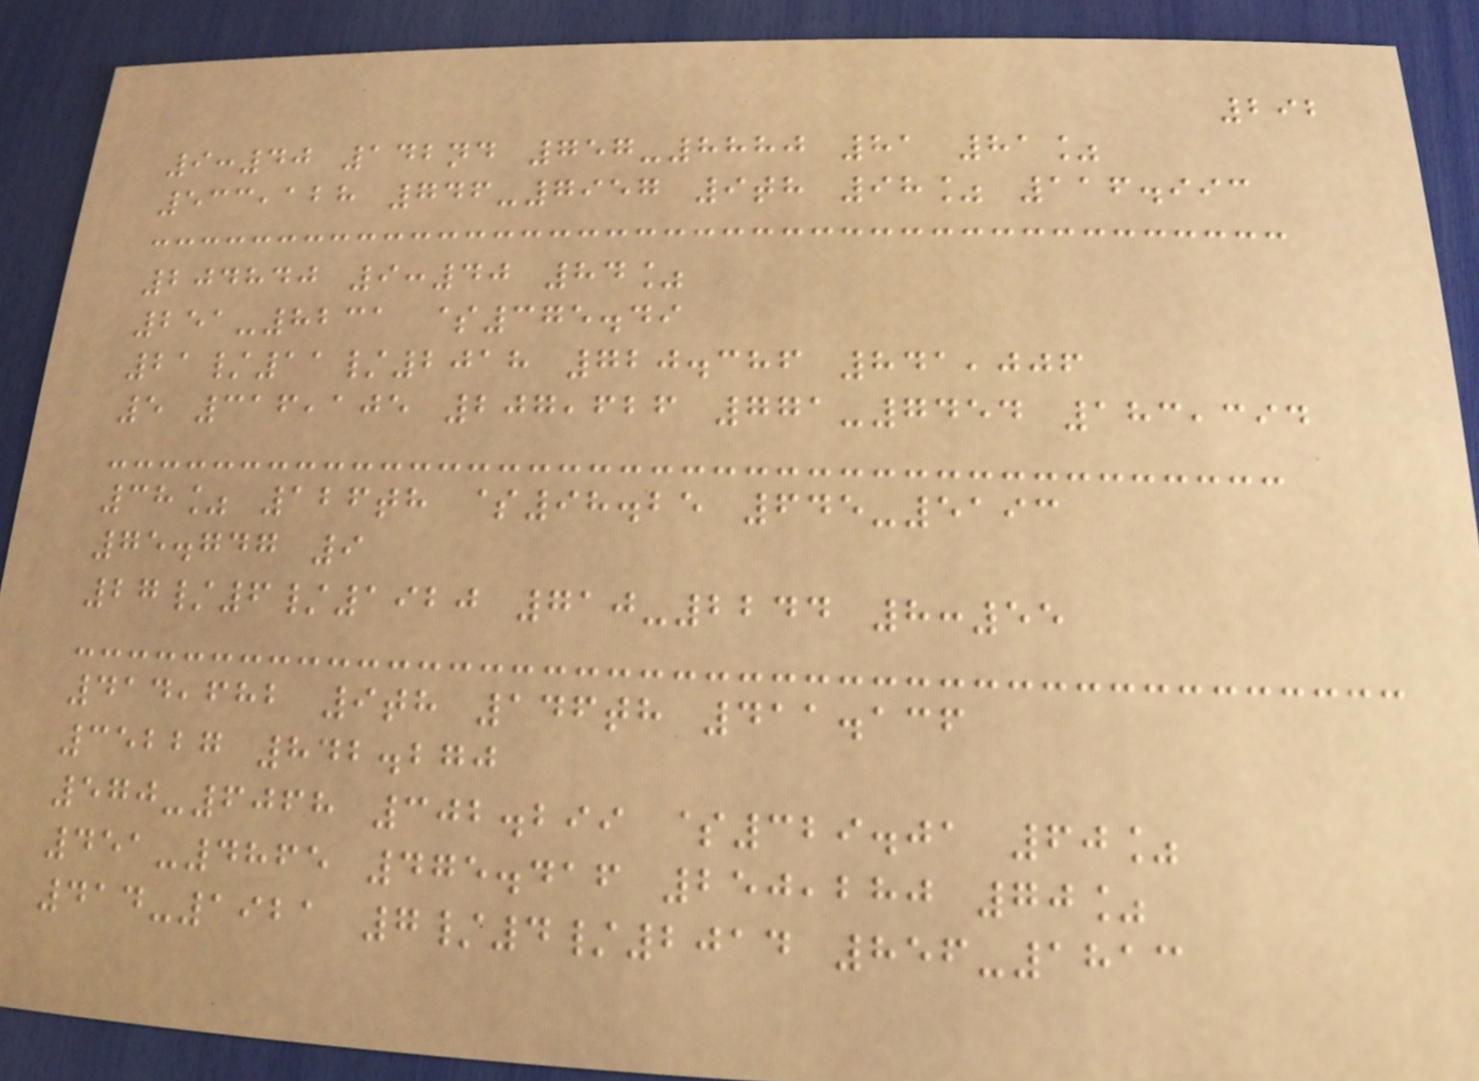292
9:40 142nd 757-8880 81 81%
533,128 746-7957 9th 98% 116.993
204840 9:40 84%
251-8231 $375.49
21/11/2018 720.386 841,006
5 316,105 207,626 771-7454 183,394
38% 126th $98.25 645-5193
75.747 9
27/6/1920 710-2244 8:55
414,682 9th 146th 411.136
35227 842.270
570-6068 302.299 $329.01 60%
451-4865 475.416 250,280 70%
414-1921 7/4/2014 856-1813
